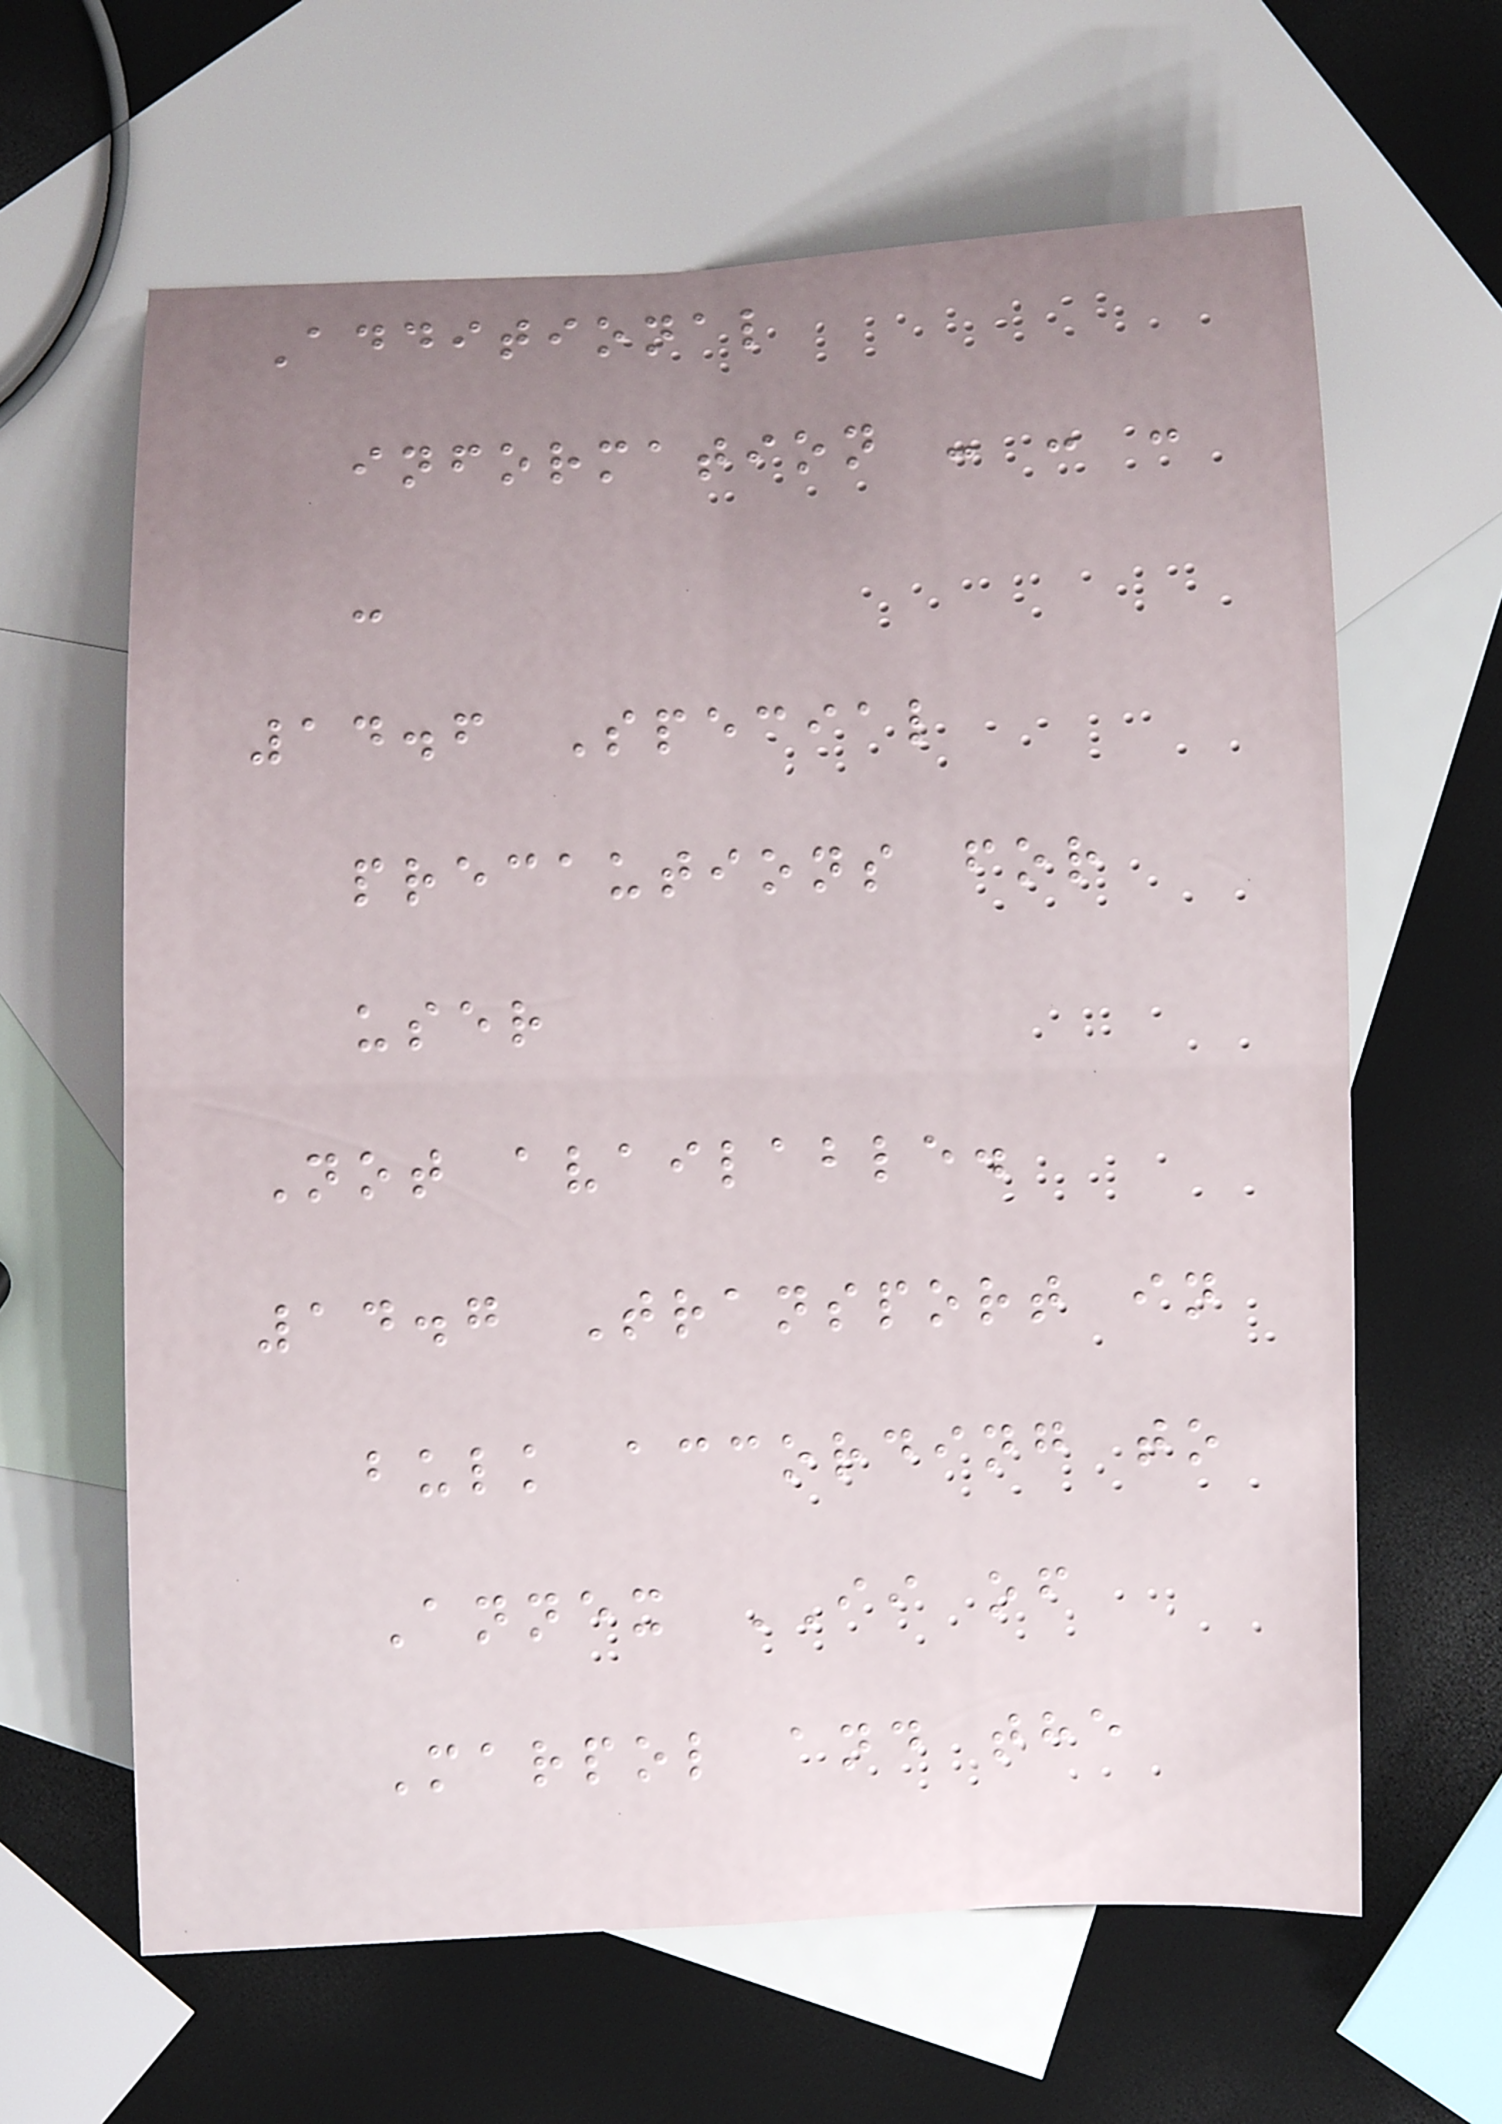Additional
information - - -
-
14.6 Special
precautions for
user
Not available.
14.7 Transport in
bulk according to
Annex II of
Marpol and the
